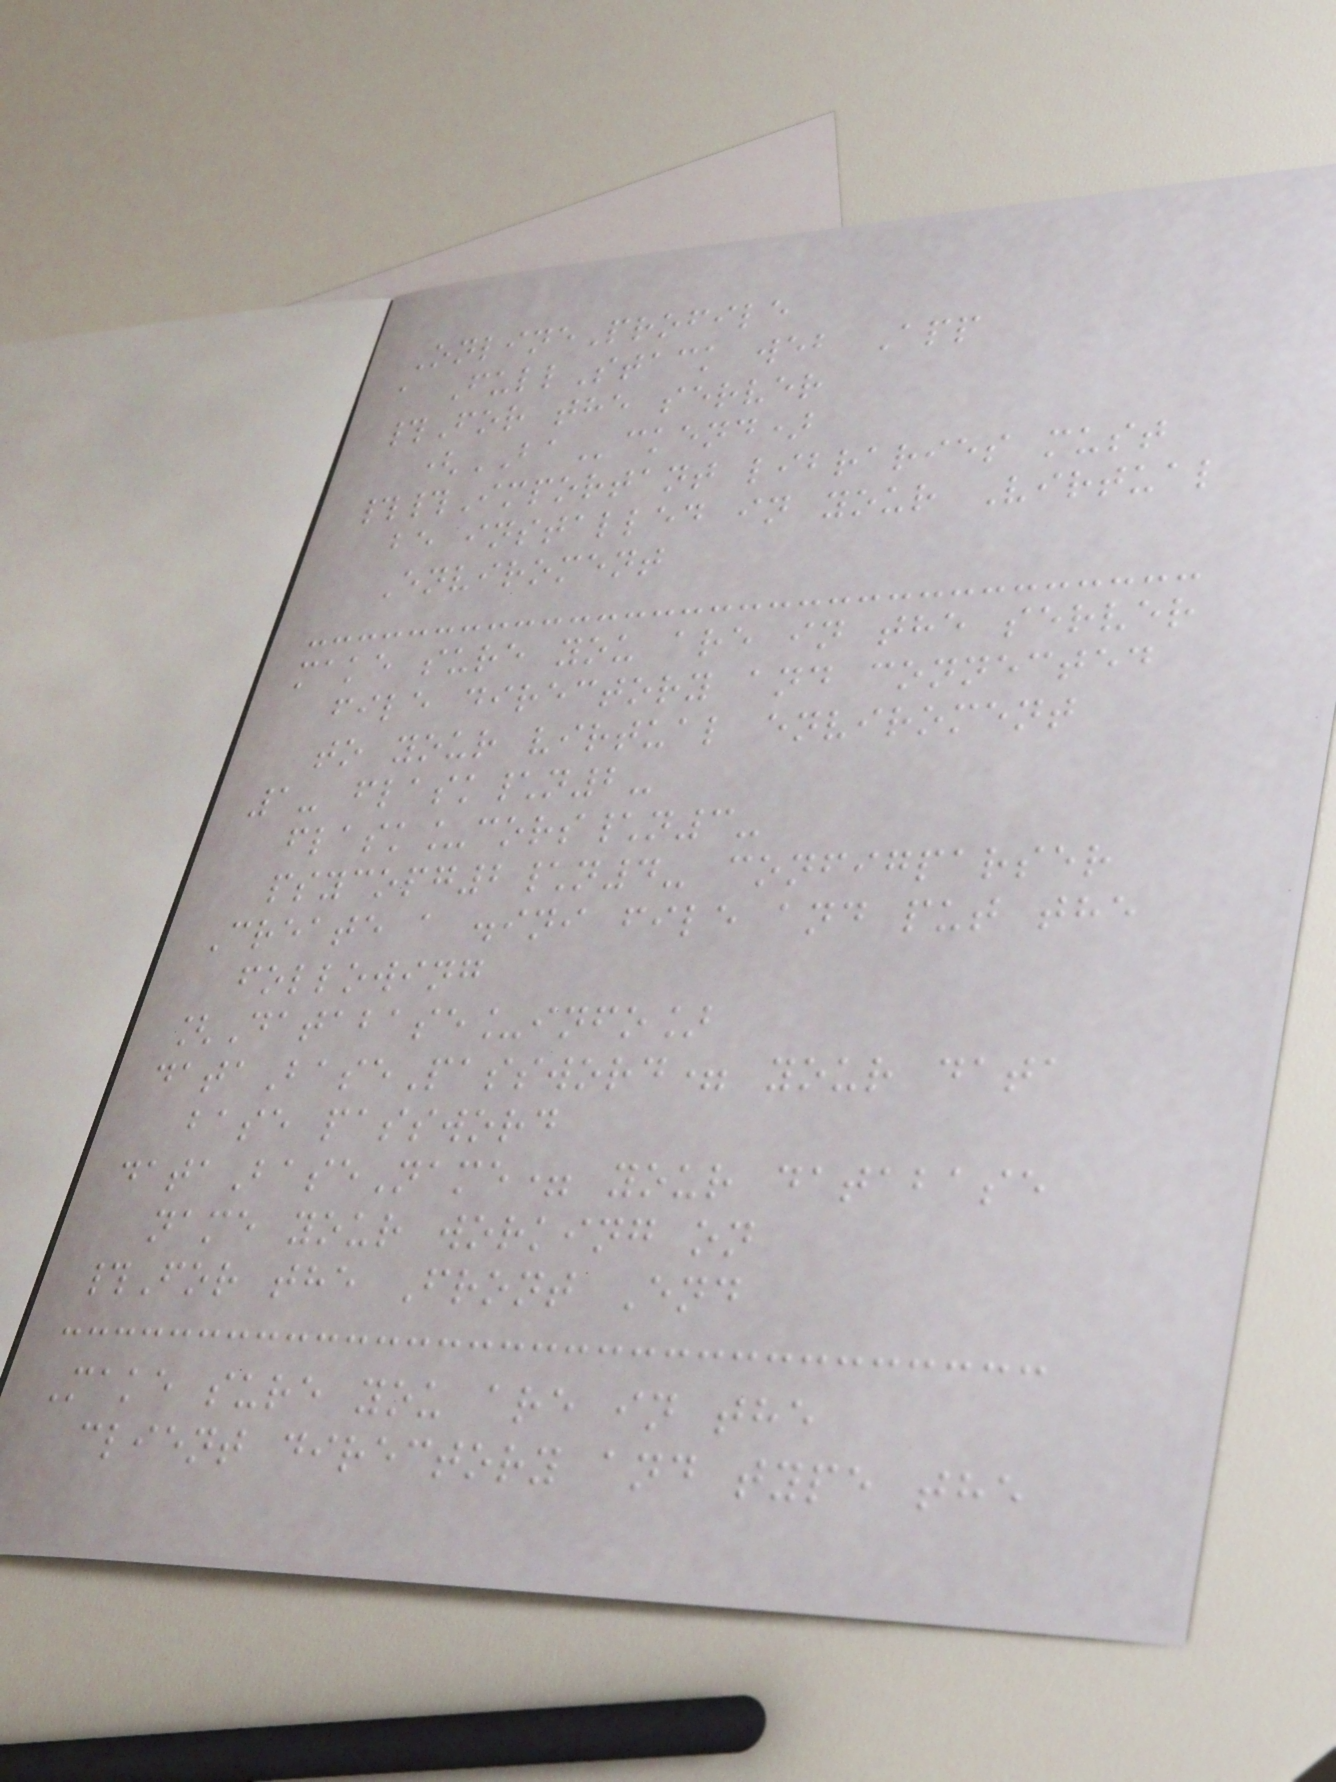OnlineProfile
a FullStack web App
#For the server
(BAckend)
##Important libraries must
be installed in your Virtual
Enviroment
make sure you are in the server
file directory and connected
to your virtual enviroment
1- flask\n2-
flask_cors\n3-
psycopg2\n4- configparser
Create a .ini file and put the
following
[Database_info]
dataBasePassword= your data
base password
dataBaseName= your database
name your working on
#For the Front End
Make sure you are in the
client directory and type the
